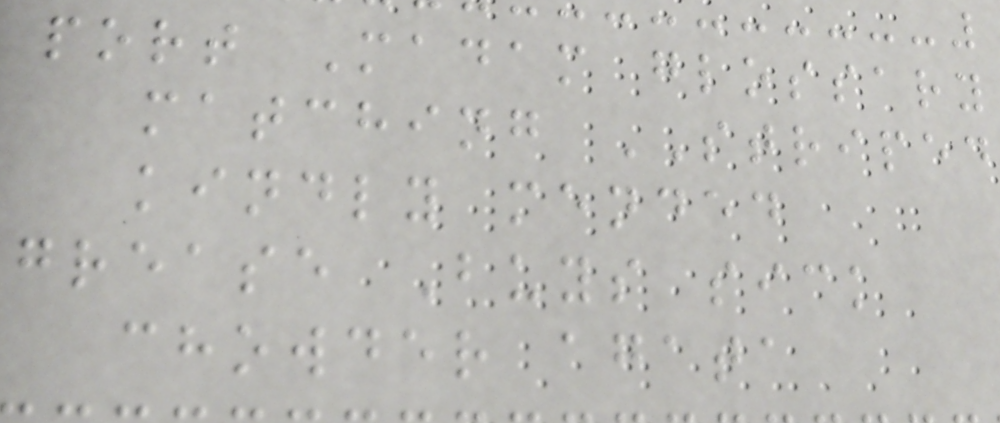port Madam glossary
matching STRIPED
kindly mended
grease Buys sick
chowder agata
